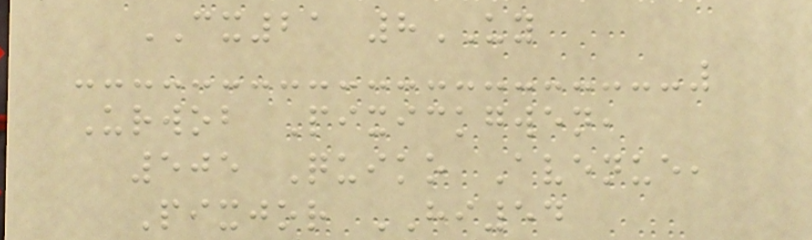CX21 8UY
Urwob Pixickgwen,
505 Quiko Avenue,
Pixjor HI54
